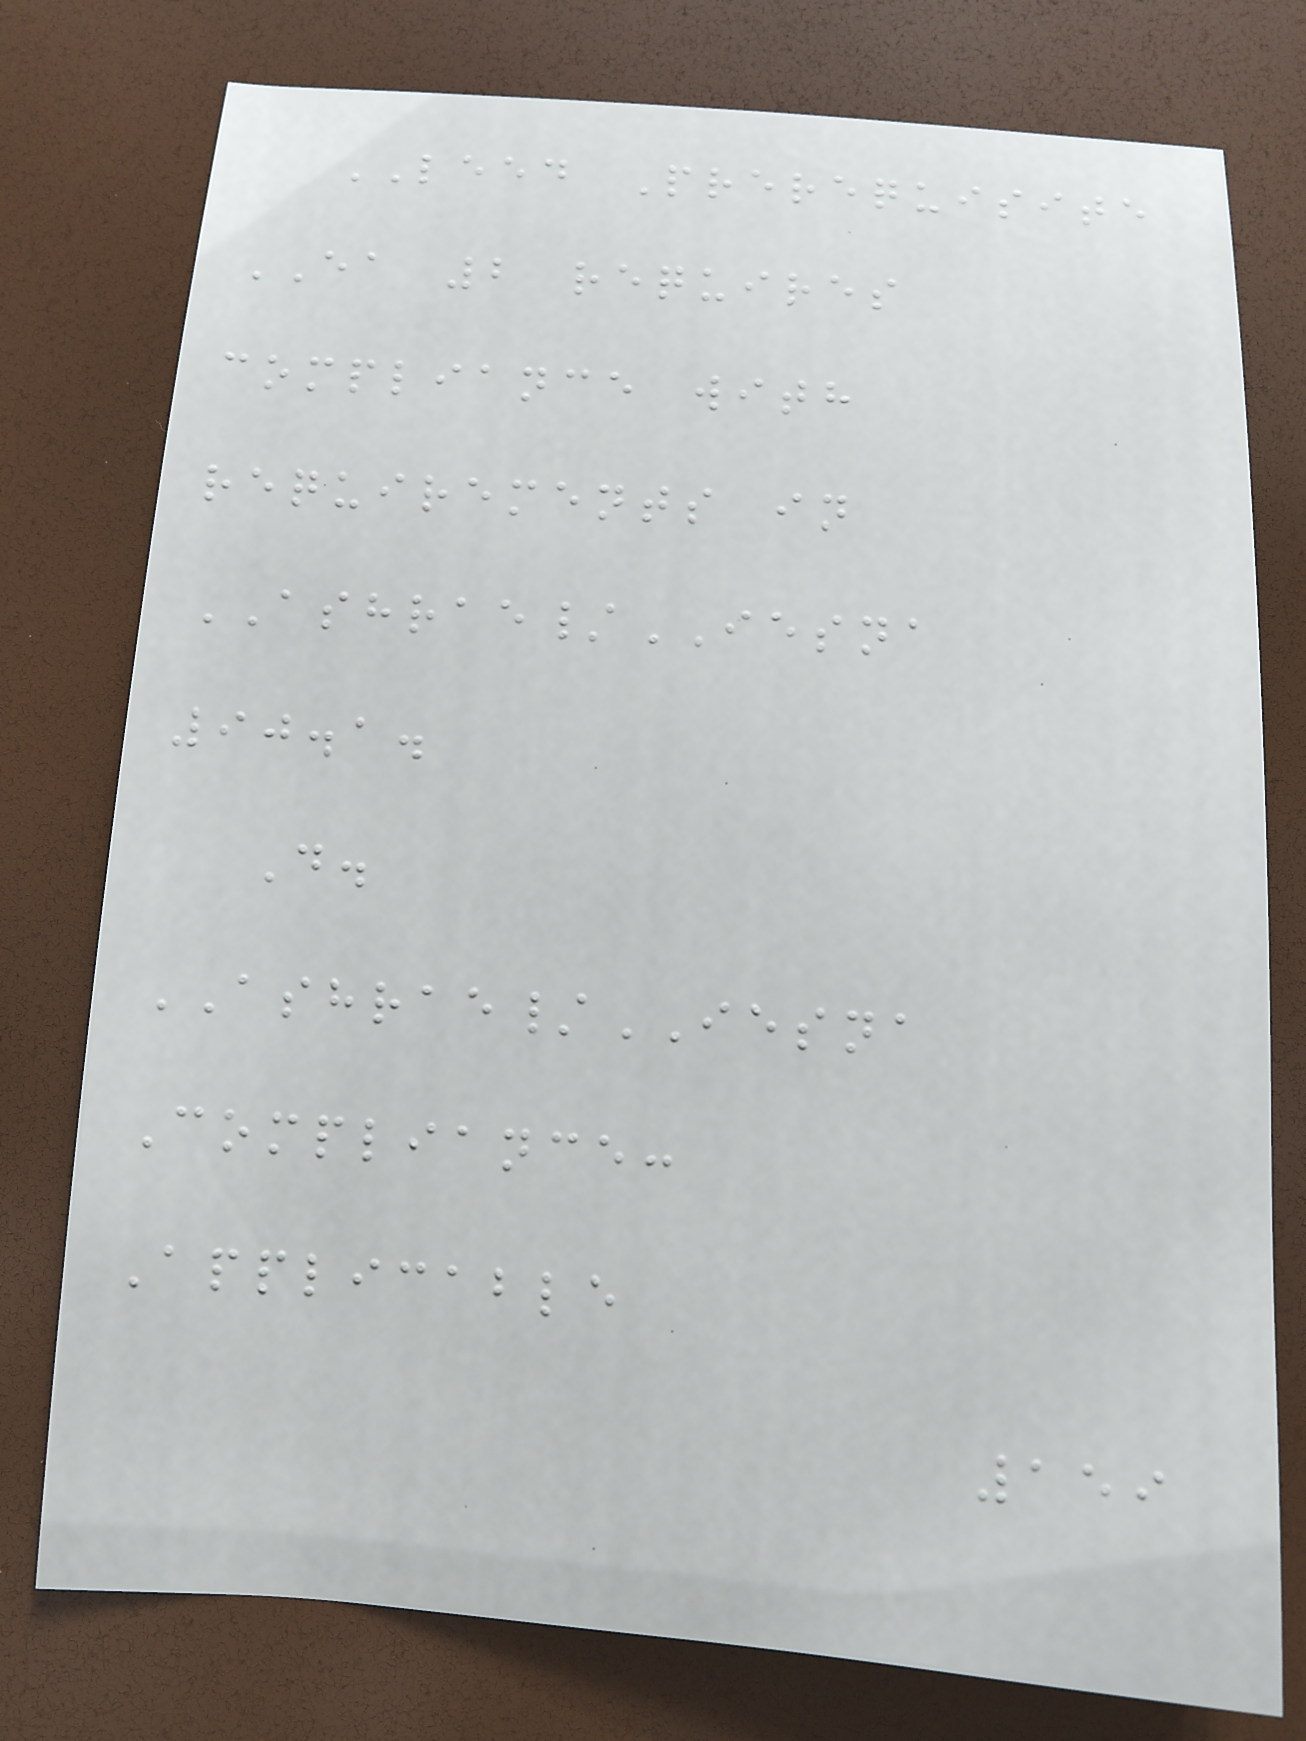LEED Prerequisite
EA 2 requires
compliance with
requirements in
ASHRAE/IESNA
90.1.
D.
ASHRAE/IESNA
Compliance:
Applicable
159
